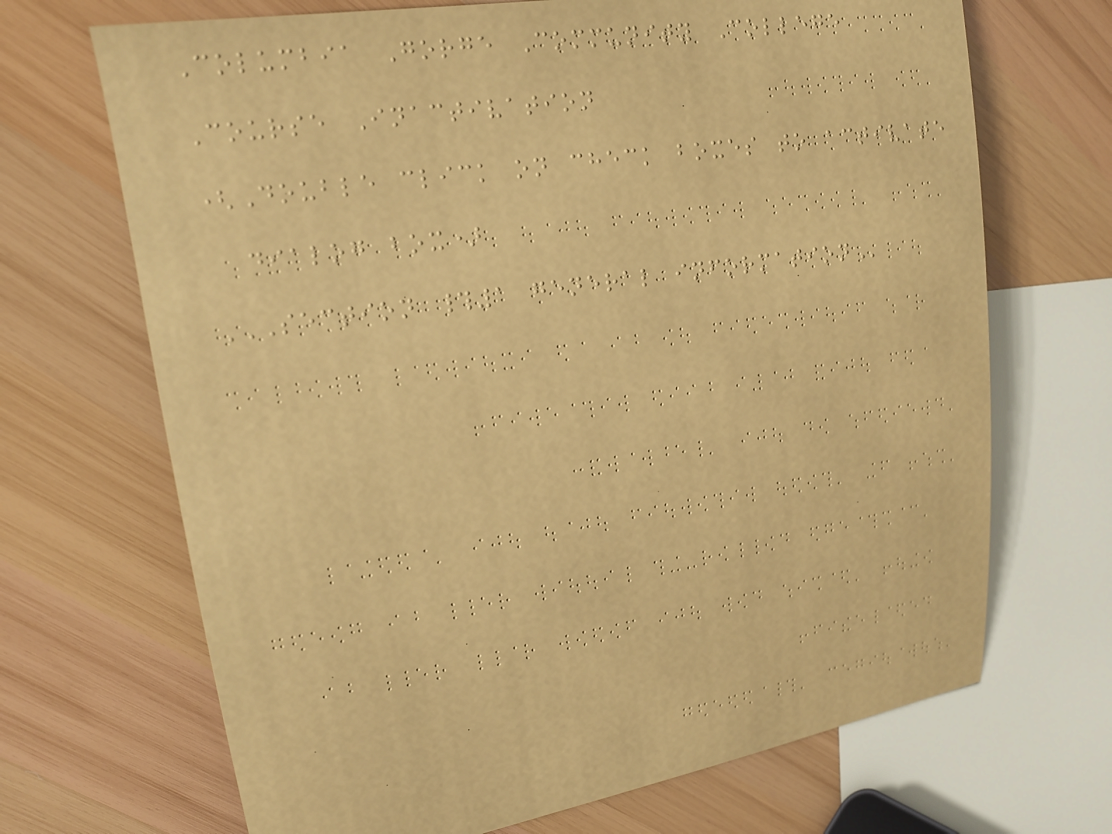Columbia Gorge Community College
Course Inactivation
(Double click on check boxes to activate
dialog box)
SECTION #1 GENERAL INFORMATION
